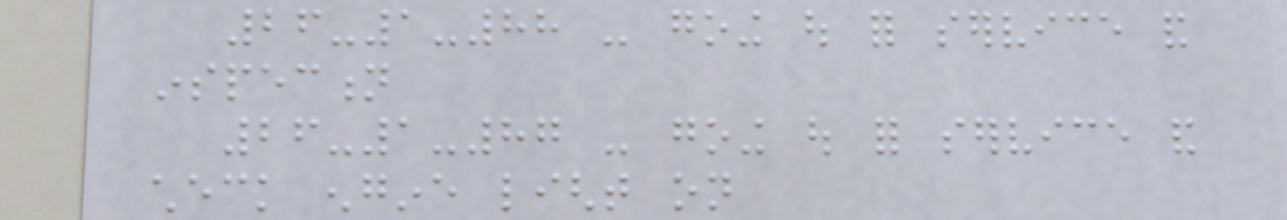26-1-88 - going out for service and
inspection
26-1-87 - going out for service and
check engine light on
